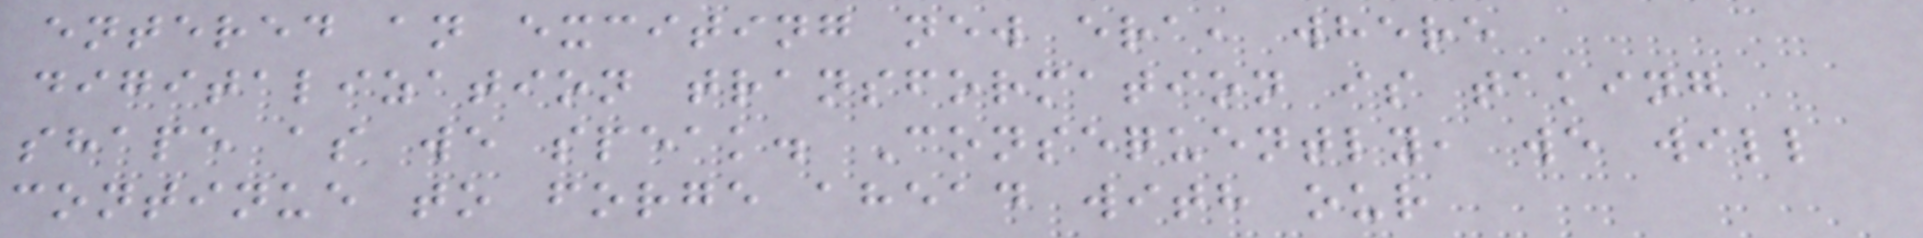entered an exciting new era, where
digitalization transformation is taking
shape as we speak. Consequently, we will
continue to forge ahead with our
